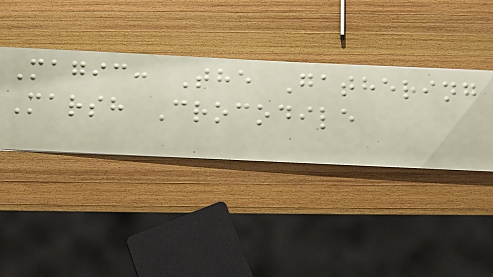Magic: The Gathering
Marsh Crocodile
